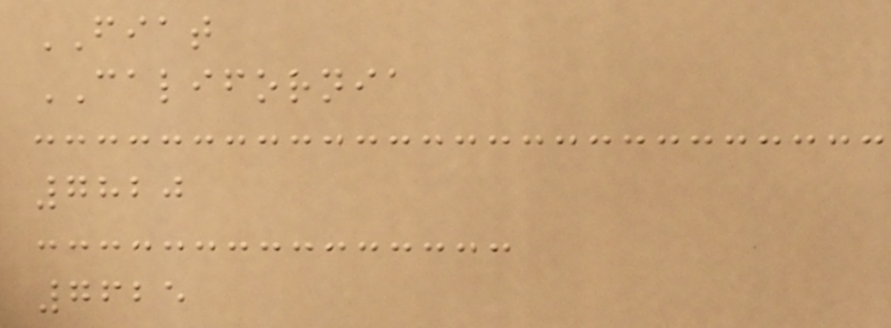FIAT
CALIFORNIA
7820
7625
